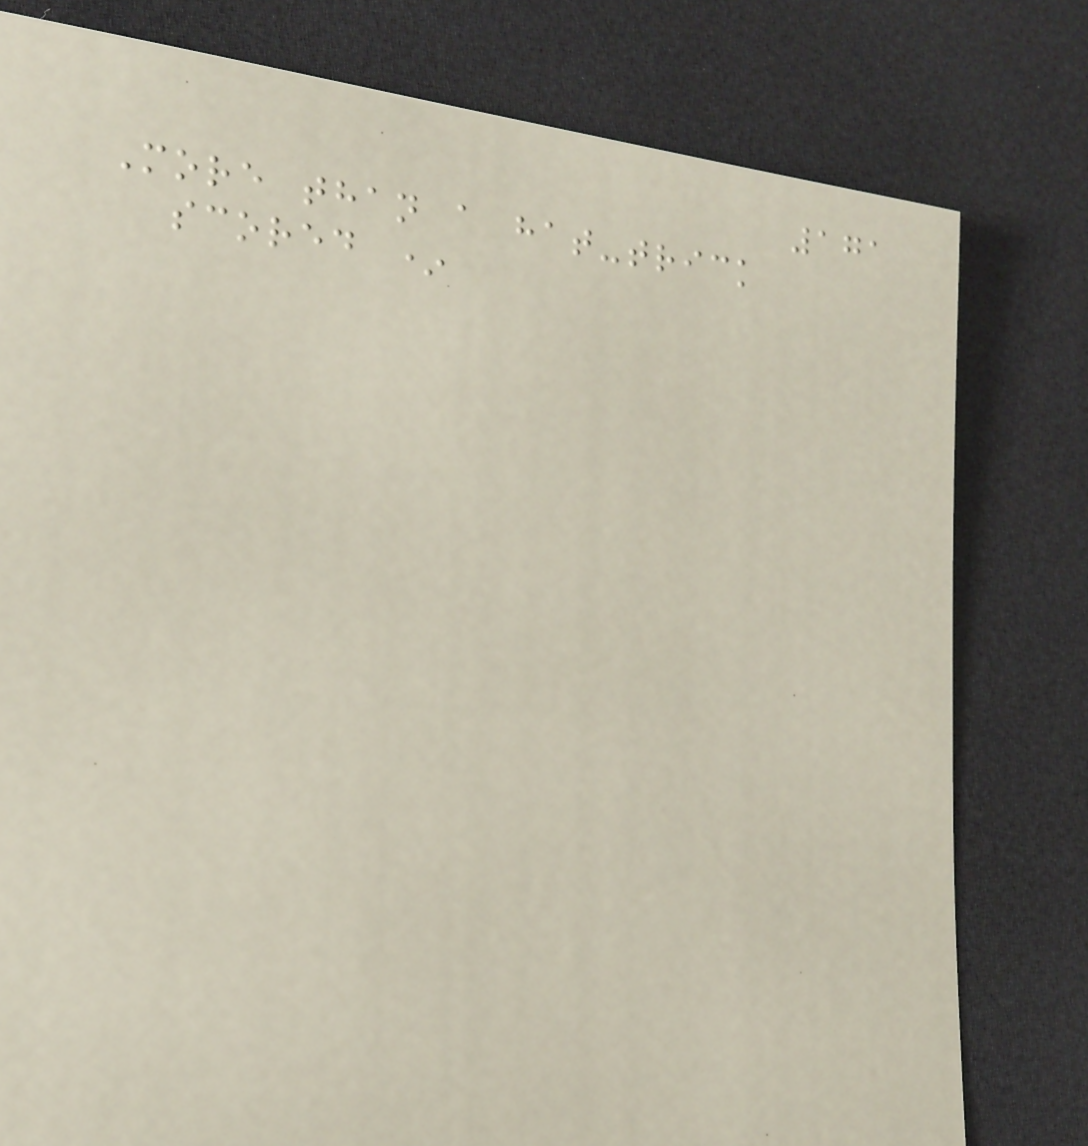171
More than a hat-trick
scored *
